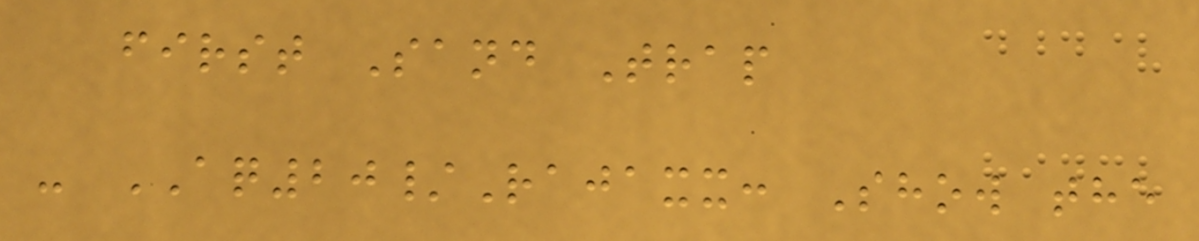first Sand Trap
- AQ20/Rajaxx: Show the
